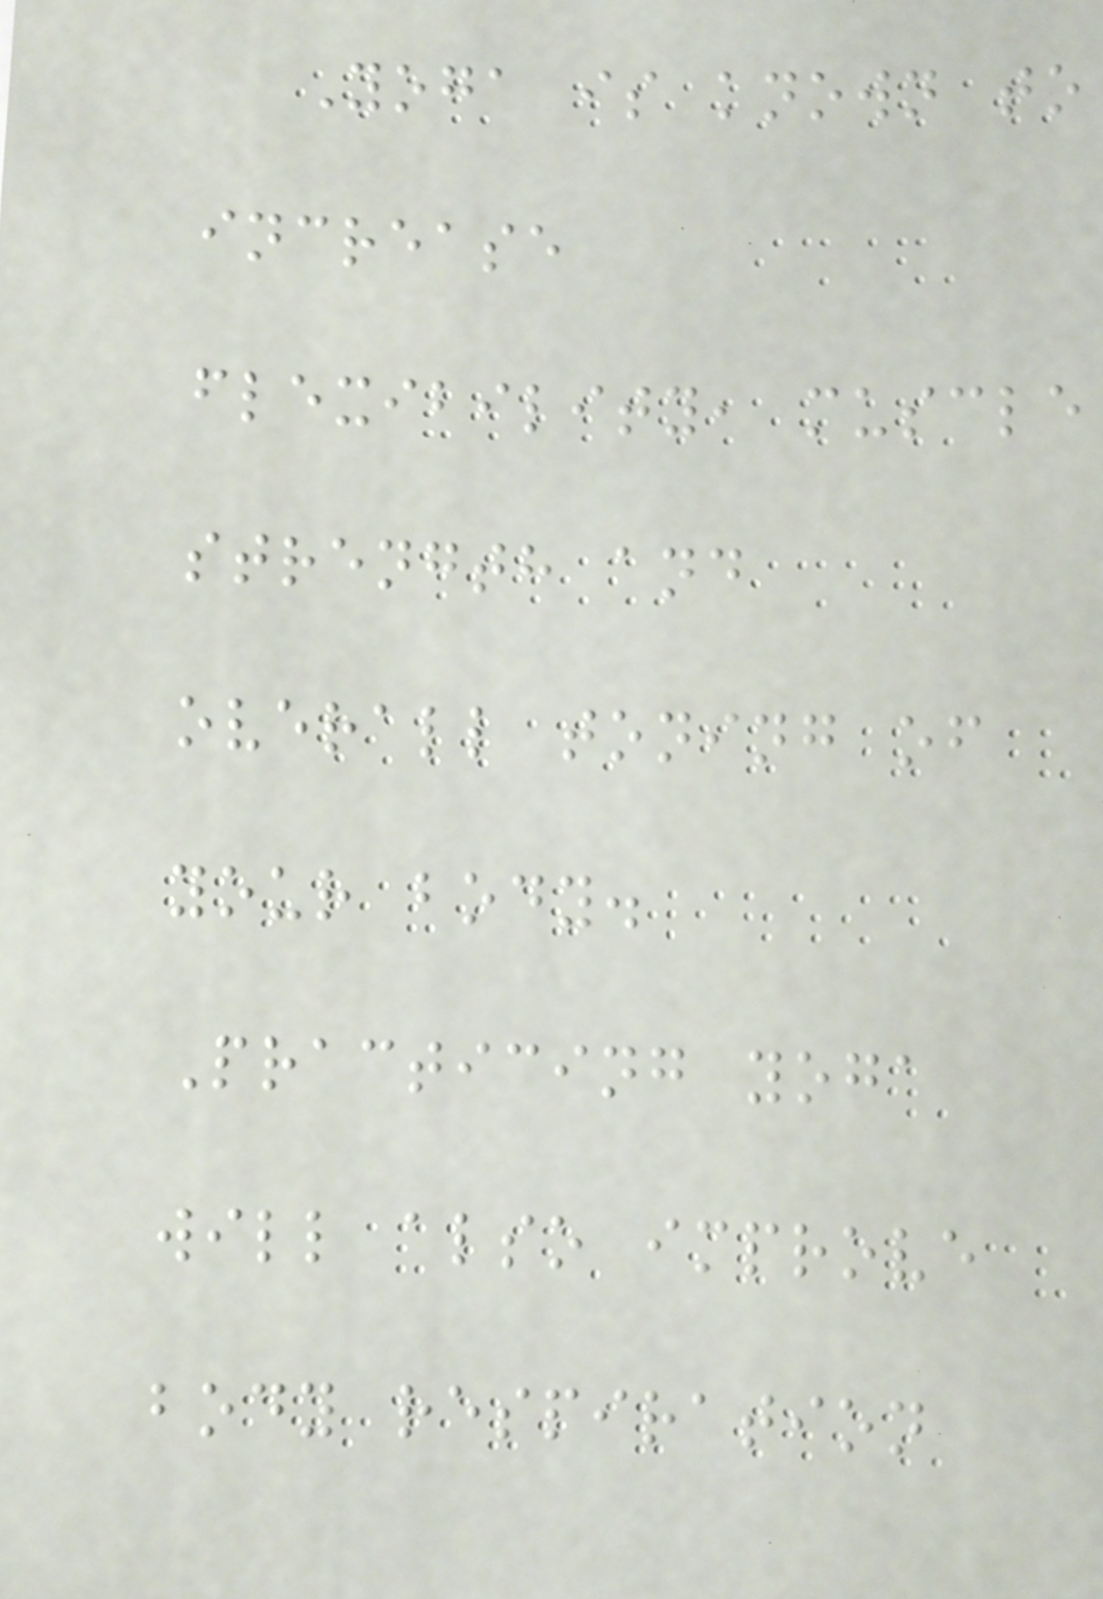Yoga is known to
increase
flexibility, muscle
strength and
overall toning of
your body.
Practicing yoga
will also improve
body respiration
